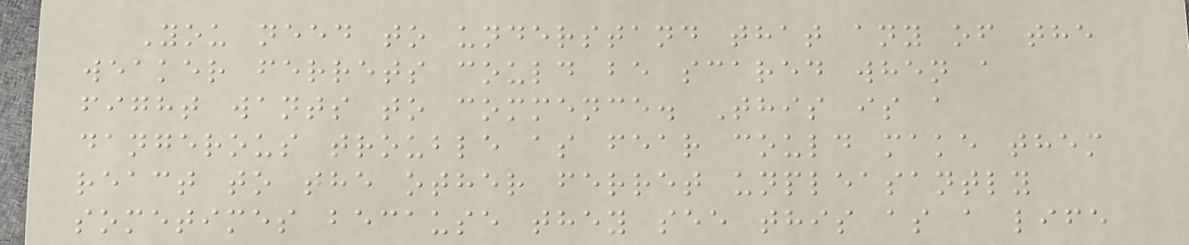You need to understand that any of the
weaker ferrets could be scared when a
fight wants to commence. This is a
dangerous trouble as fear could make them
react to the other ferret unpleasantly
sometimes because they see this as a life
